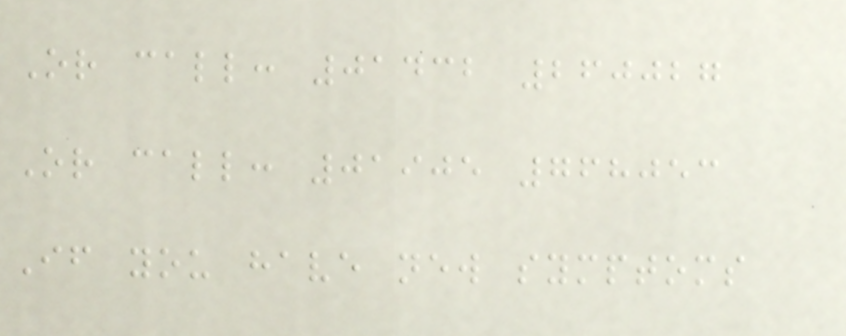Or call: 01432 260027
Or call: 01905 768053
If you have new symptoms
